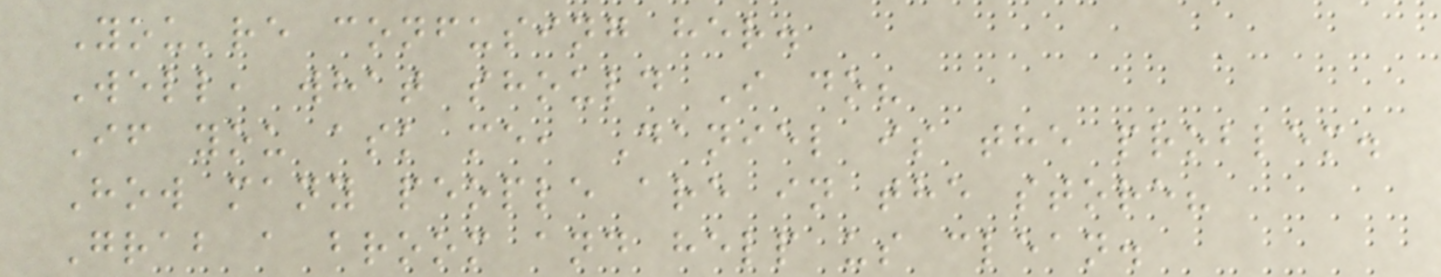You're confusing her.
Well, what should I do?
If you ask me, Daniel is the problem.
How many people are in the store?
Grab a broom and help us clean.
